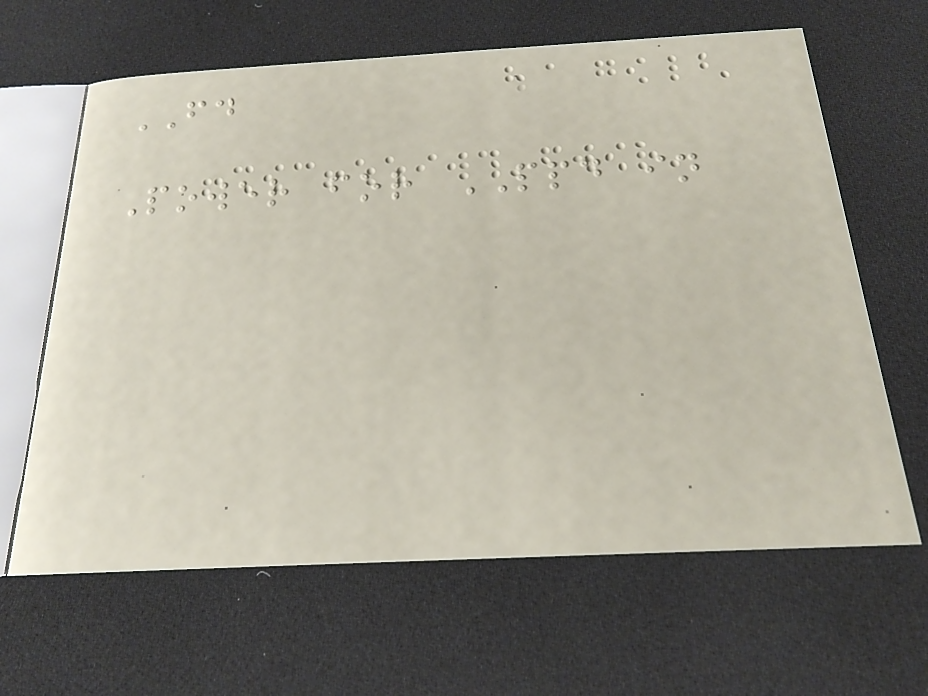FD
Power for PPD in
